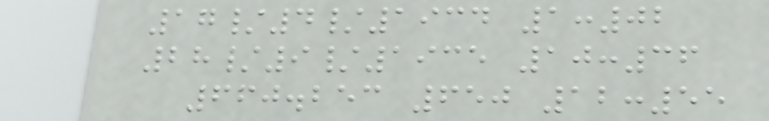17/4/1934 1:02
28/9/1935 10:36
660.253 650 12:55
